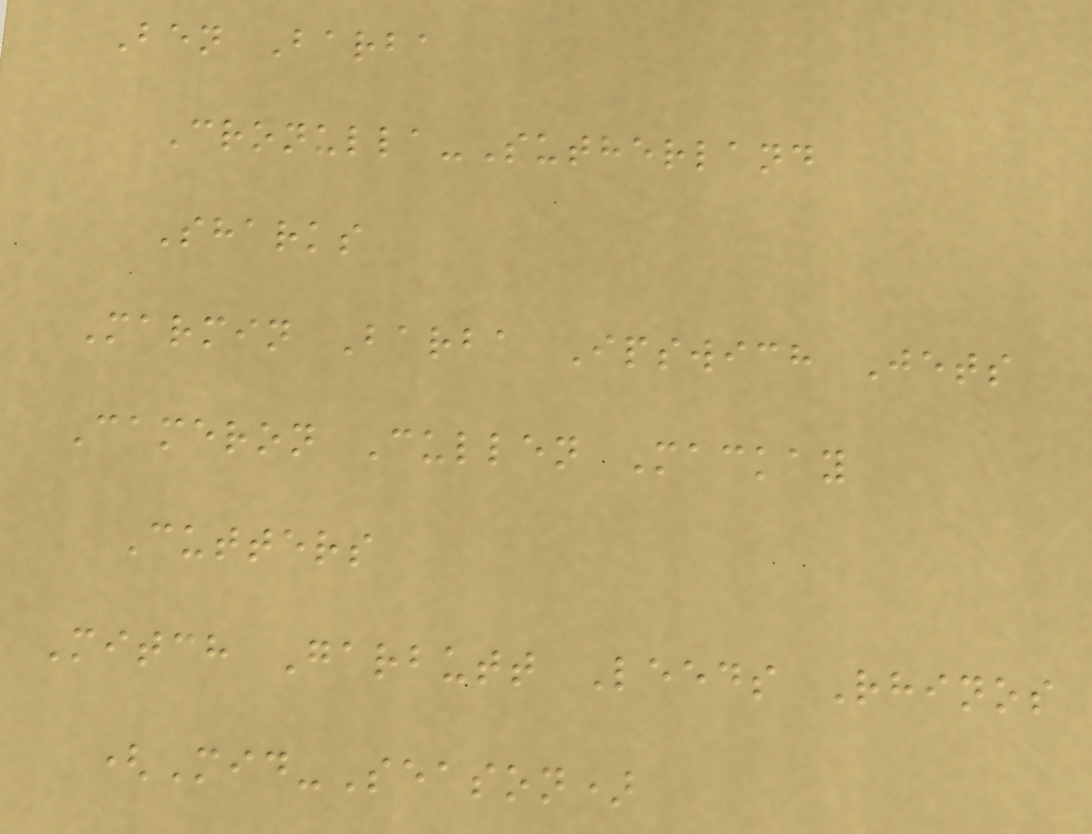Ben Barba
Cronulla-Sutherland
Sharks
Marmin Barba Ipswich Jets
Cameron Cullen Mackay
Cutters
Mitch Garbutt Leeds Rhinos
(Mid-Season)
